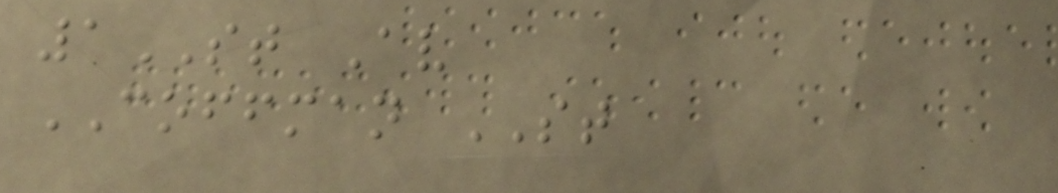1ST Av
COFFMAN ST
